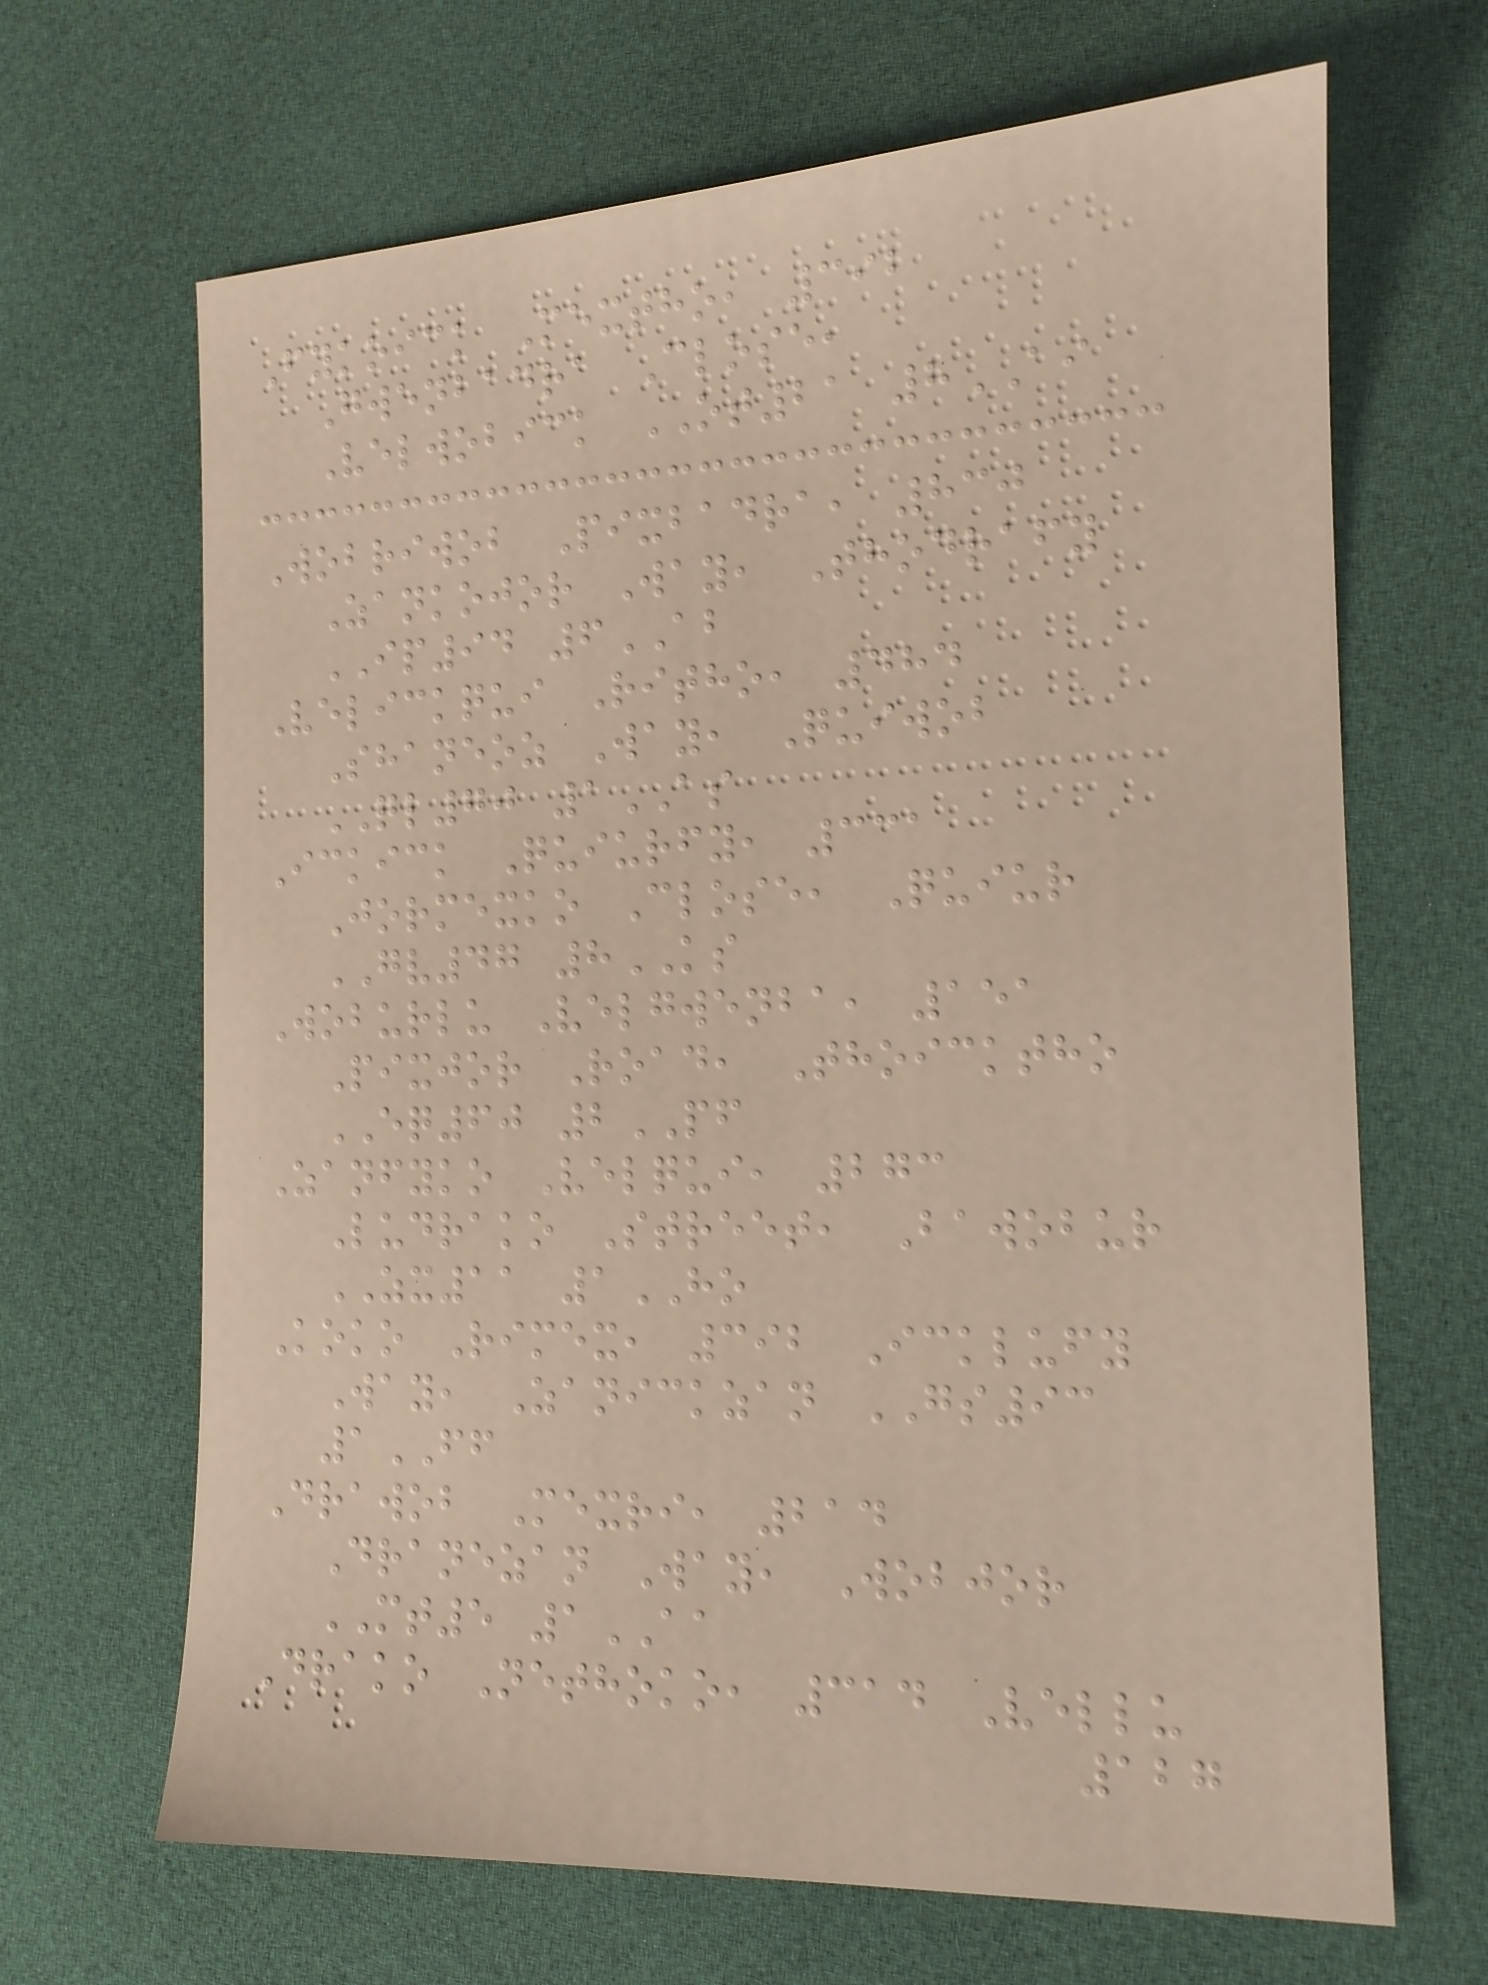Fykoick Mextho, 392
Gwenbadra Close,
Velwobick OT21 8AI
Wobriwob Pixbadra, 830
Zankojor Way, Thodrafy
IP94 6AB
Velickqui Ritho, 484
Shaneoz Way, Quiwob
QL70 1AS
Ickick Quiurfy, 331
Jormexko Close, Quiur
GV47 8KS
Woburlu Velgwenba, 151
Pixjor Road, Thoicktho
EQ60 2PF
Zanfyko Velqui, 273
Ludrako Street, Bawobur
ZX11 1HO
Koko Rimex, 392 Icklufy
Way, Zanickzan GS93
1FF
Drawob Mexri, 214
Dranezan Way, Wobjor
MT5 1AA
Drako Nethoko, 314 Vellu
127
